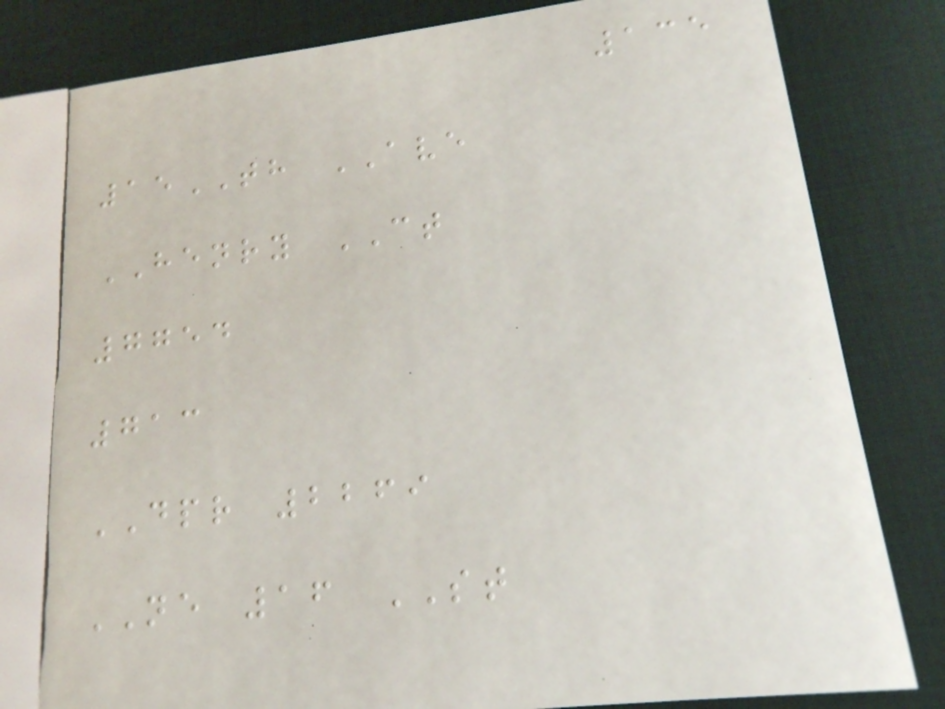135
15TH AVE
HENRY CT
7754
713
DPR 2269
NE 16 ST
